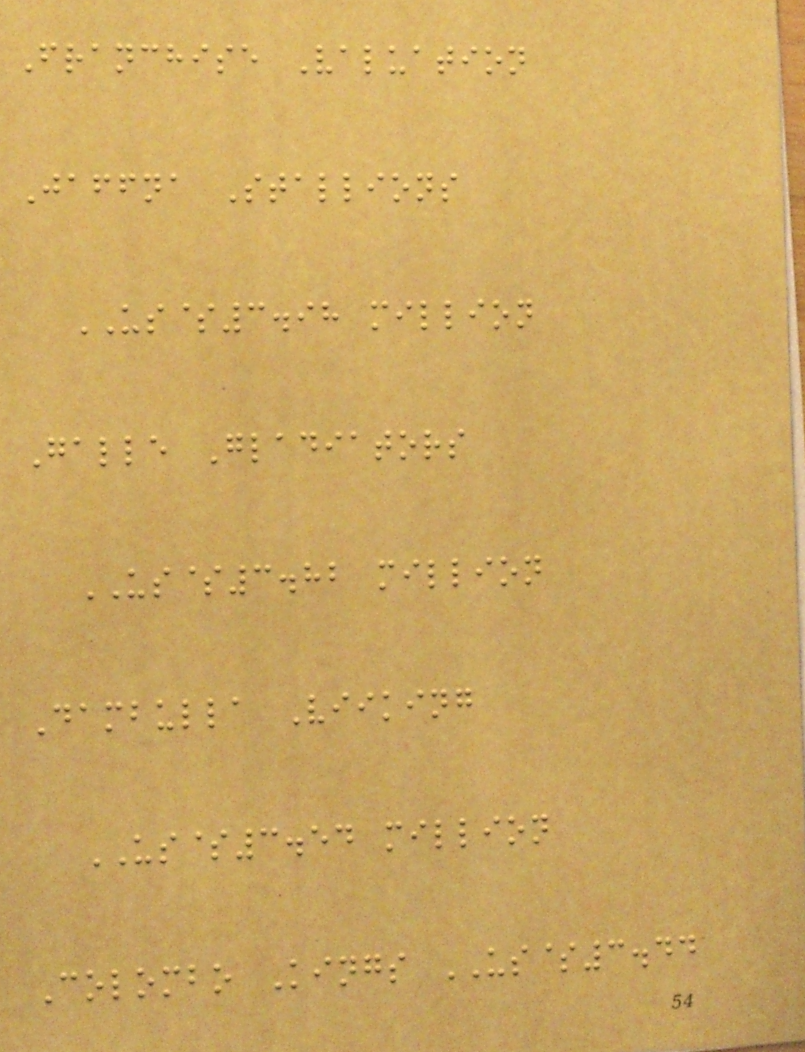Franchise Valuation
Jaffna Stallions
US$3.98 million
Galle Gladiators
US$3.82 million
Dambulla Viiking
US$3.54 million
Colombo Kings US$3.44
